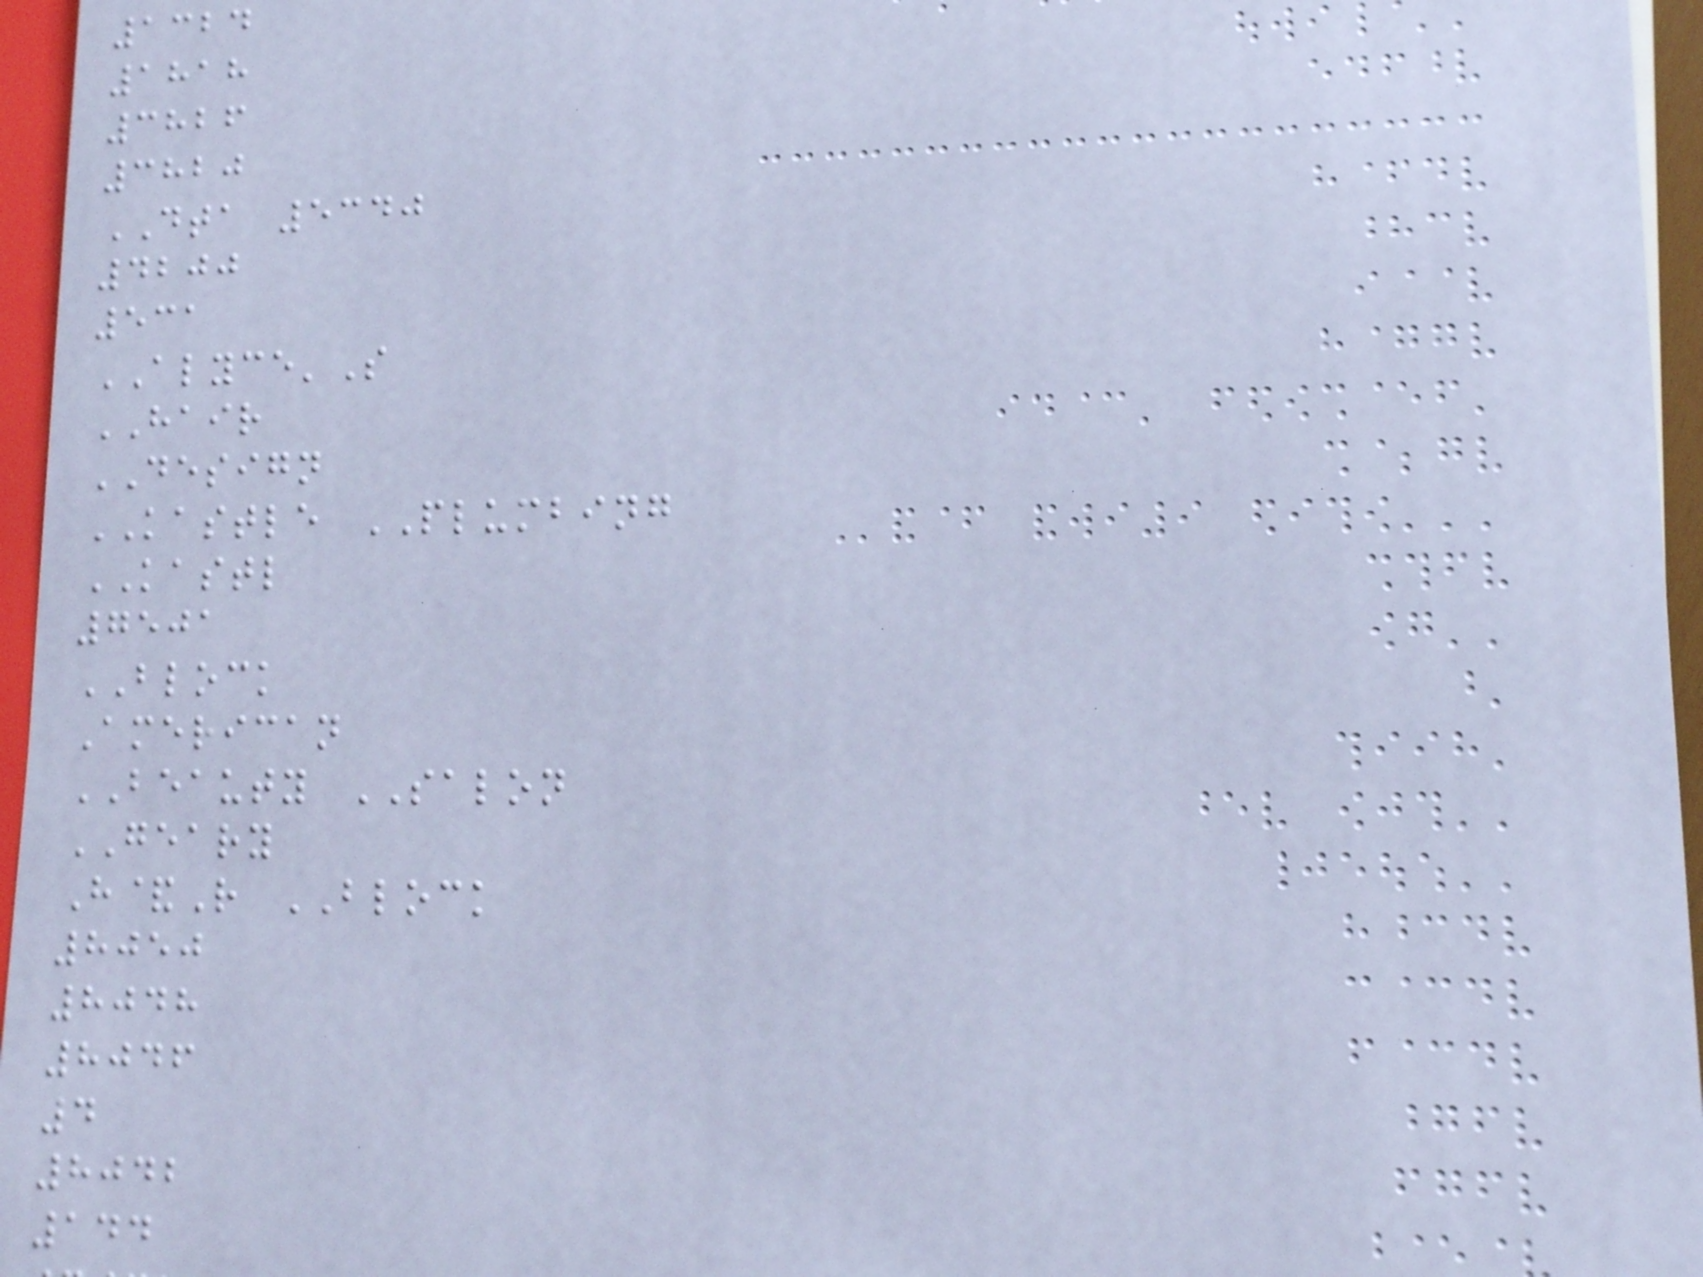1324
1818
3826
3820
DTA 5340
4200
531
ALYCE'S
HAIR
DESIGN
KASTLE PLUMBING
KASTL
7501
BLOCK
American
BEAUTY SALON
GEARY
H&R BLOCK
8050
8048
8046
4
8042
144
